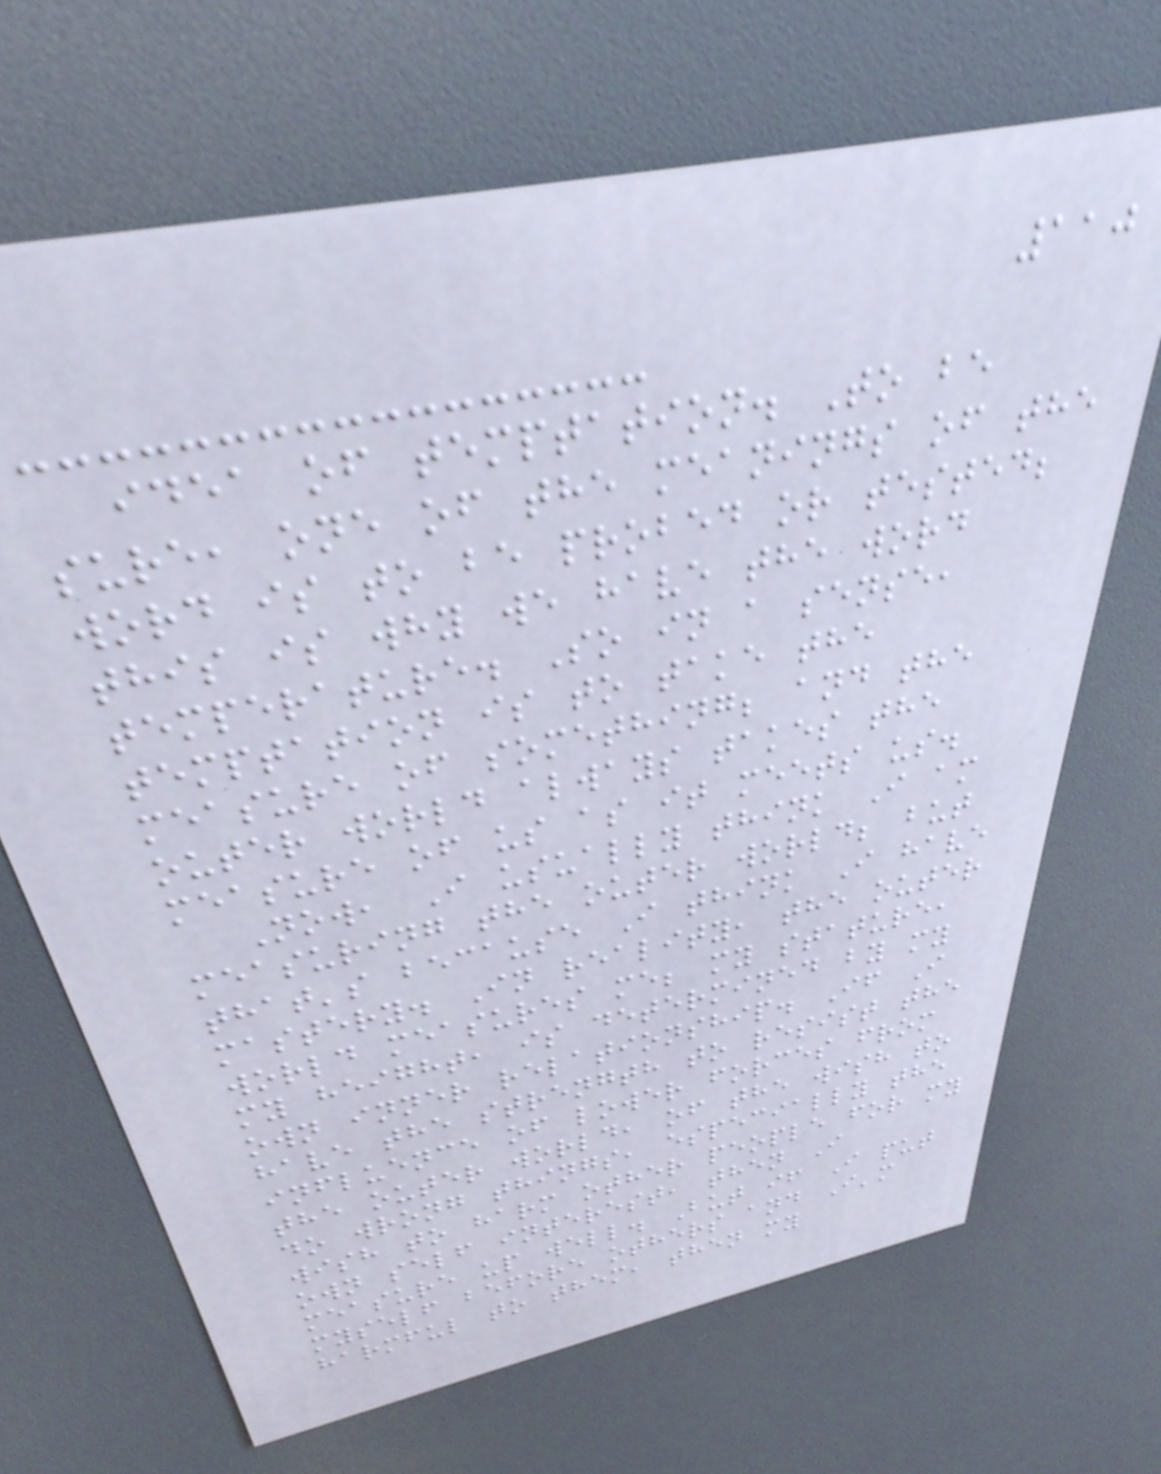110
idea of temptation. To be
sure, one of the meanings of the
word is to be probed or tested;
this is why we have the word
temperature. So in a sense,
temptation is to take the
measure of something; and the
outer world always takes the
measure of us as it meets us.
Now, I usually think I am
measuring the outer world; but
that's because I think I have
mastery. In reality, the outer
world measures me; my stature,
my height, is determined by my
own inner relationship. If I
have the strength to resist the
influence of lower forces from
the outer world, of the wish to
do wrong things, especially the
wish to harm other people for my
own self interest, then I
measure up well. But if I put
myself before others and I'm
harmful to them, then my
